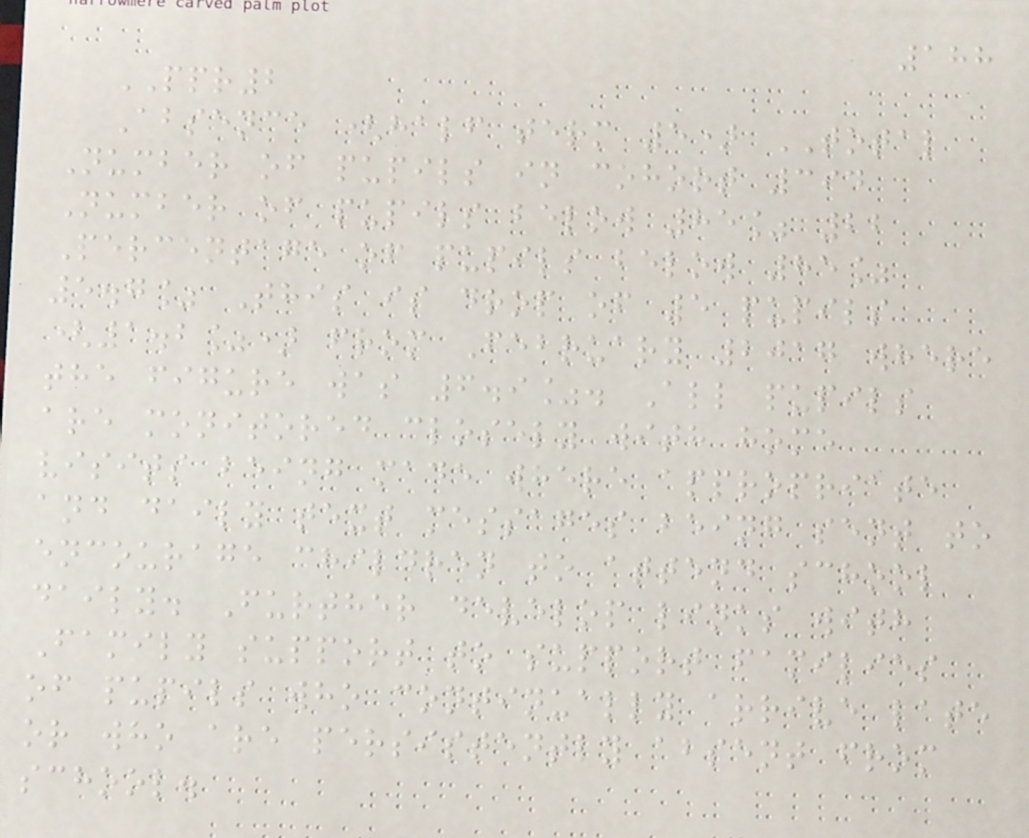188
PPR2
Absence (half term 5) TOTAL
Number of pupils in cohort 394
Number of pupils below 85% 22
Percentage of pupils below 85%
5.7% This is drop of 5 pupils
(1.2%) from February 2017 where
the figure was 6.9%. All pupils
are monitored closely with home
visits being made where appropriate
and daily text messages being sent to
encourage children to attend school
daily. Further develop links with
Family support to support families
of pupils who continually arrive late
or who are persistently absent from
school.
